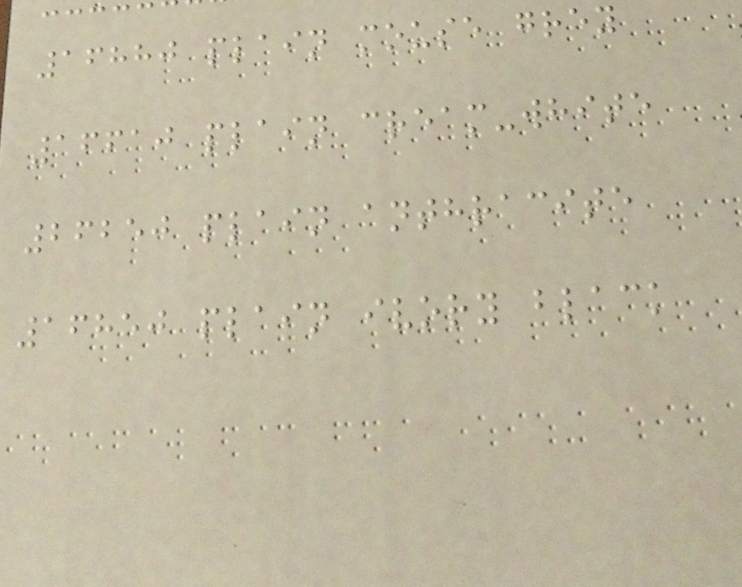16880 plain mouse grey
16610 plain cream-white
26250 plain anthracite
16850 plain ivory black
